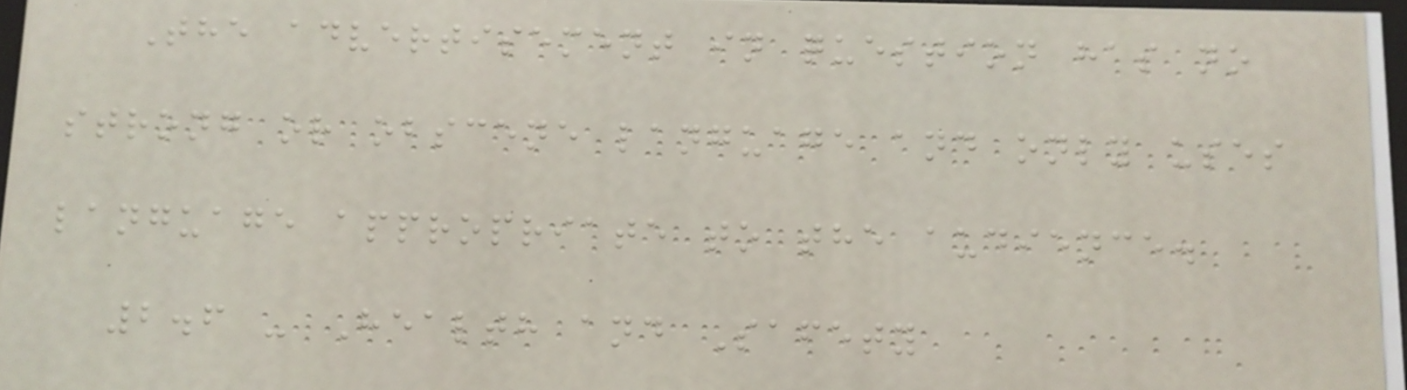The advertisement in question has no
strong or obscene language and only uses
language appropriate to the audience.
2.6 - Health and Safety
